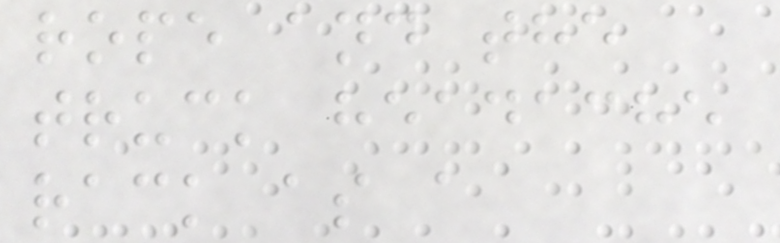rope and the
truck headache
rack as a
